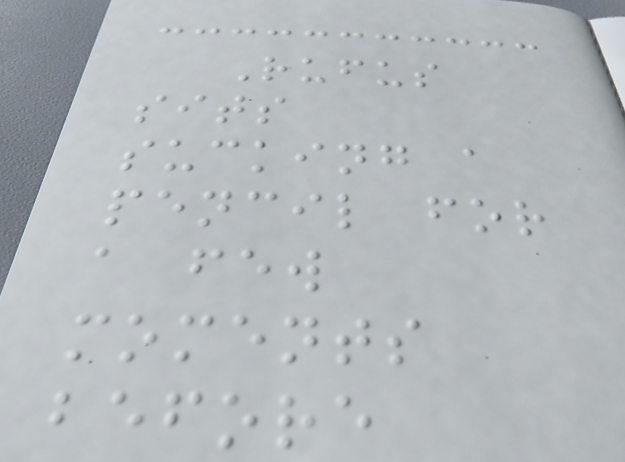Rufus
sits
sucking a
pencil for
a few
moments
before
